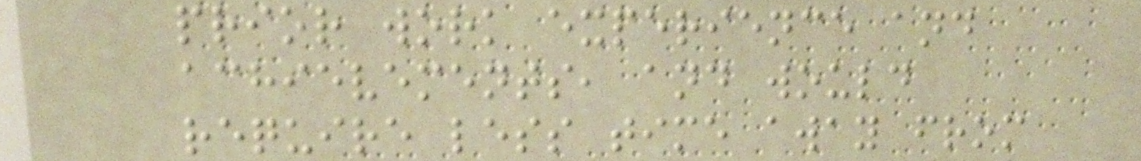prior work experience and
achievements, and would
require less time away from
